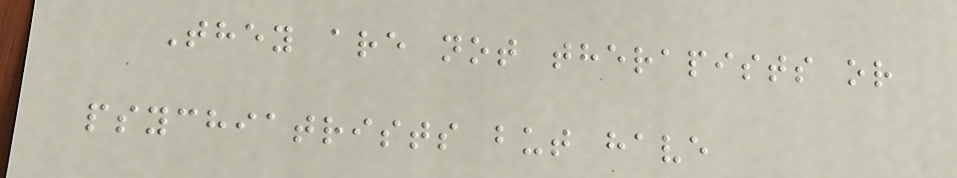They are not therapists or
psychiatrists but have
